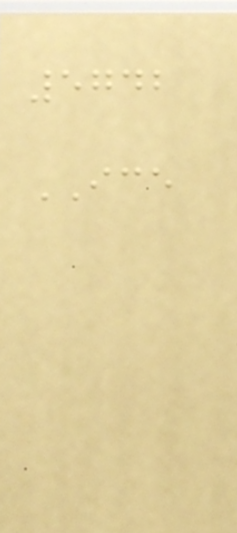5742
ICE
